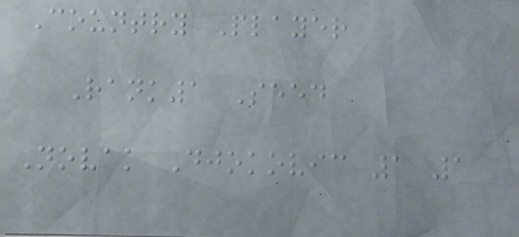Country Player
Rank1 Seed
Novak Djokovic 1 1
